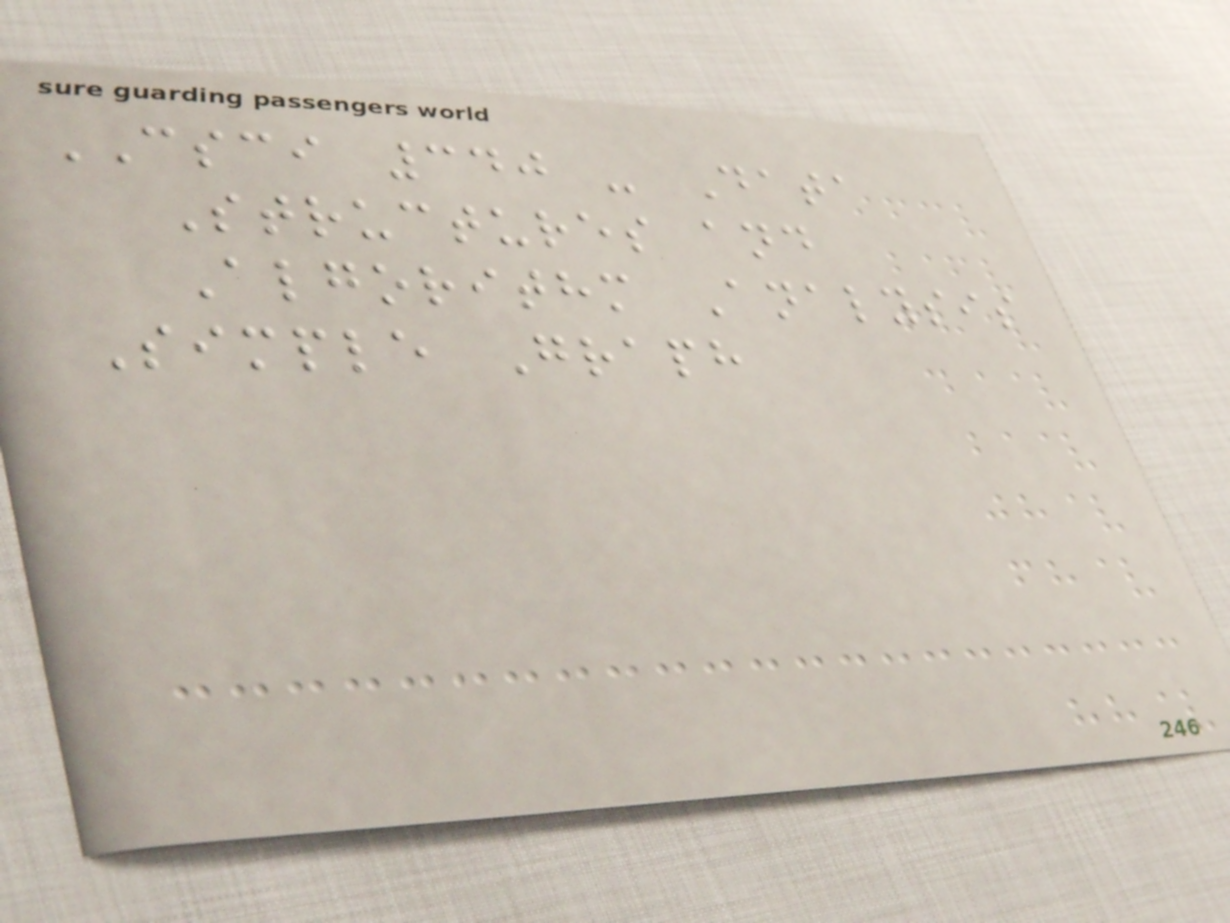CSCI 340 - Data
Structures and
Algorithm Analysis
Simple Graph
